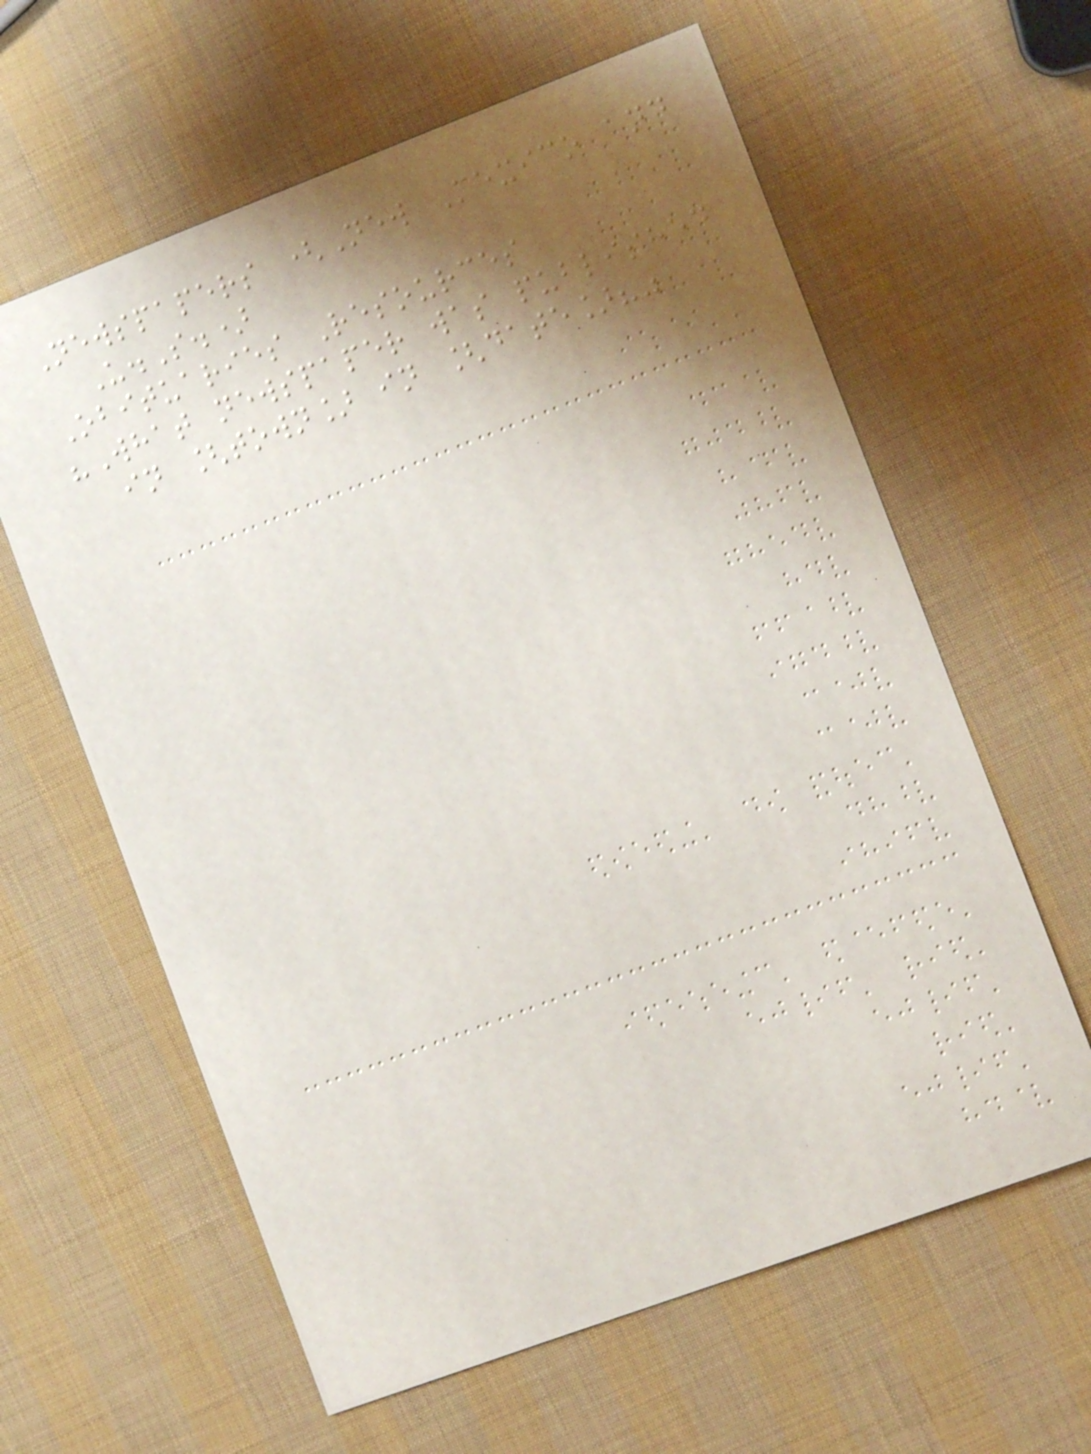Newspapers (New Mexico and
U.S.)
Obituaries Resources
"What newspaper was published
in [town] in [date]?"
